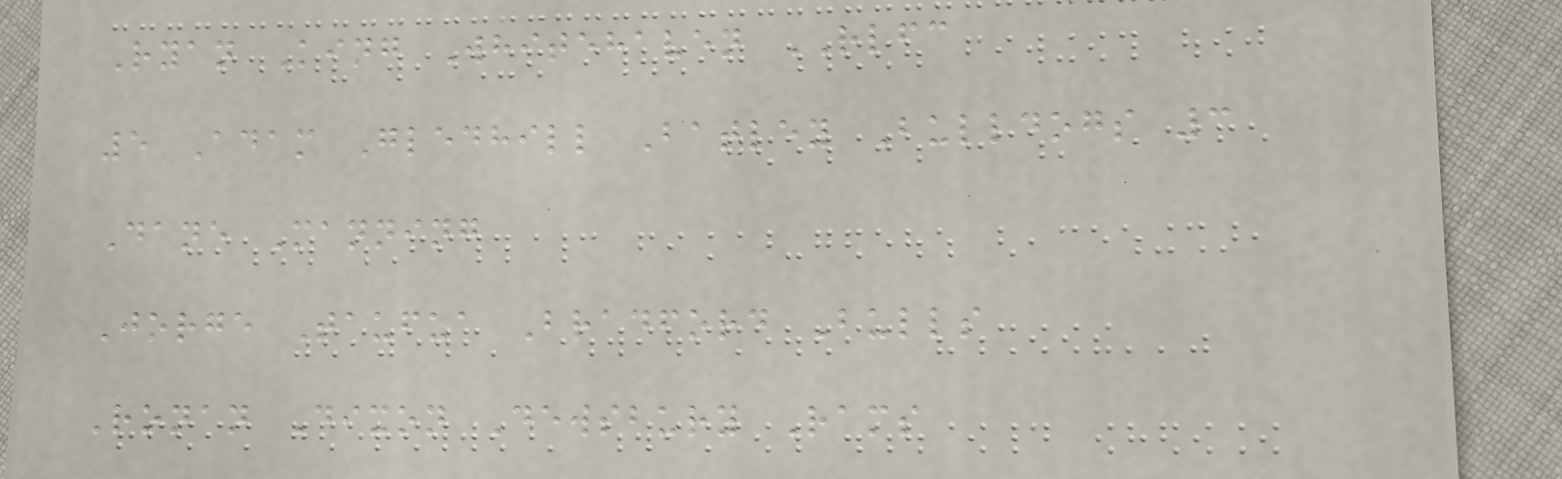Ryan King Whitehaven RLFC
5 Adam Gledhill Batley Bulldogs 3
Dane Manning
Jorge Taufua Bradford Bulls
Ronan Dixon Dewsbury Rams
